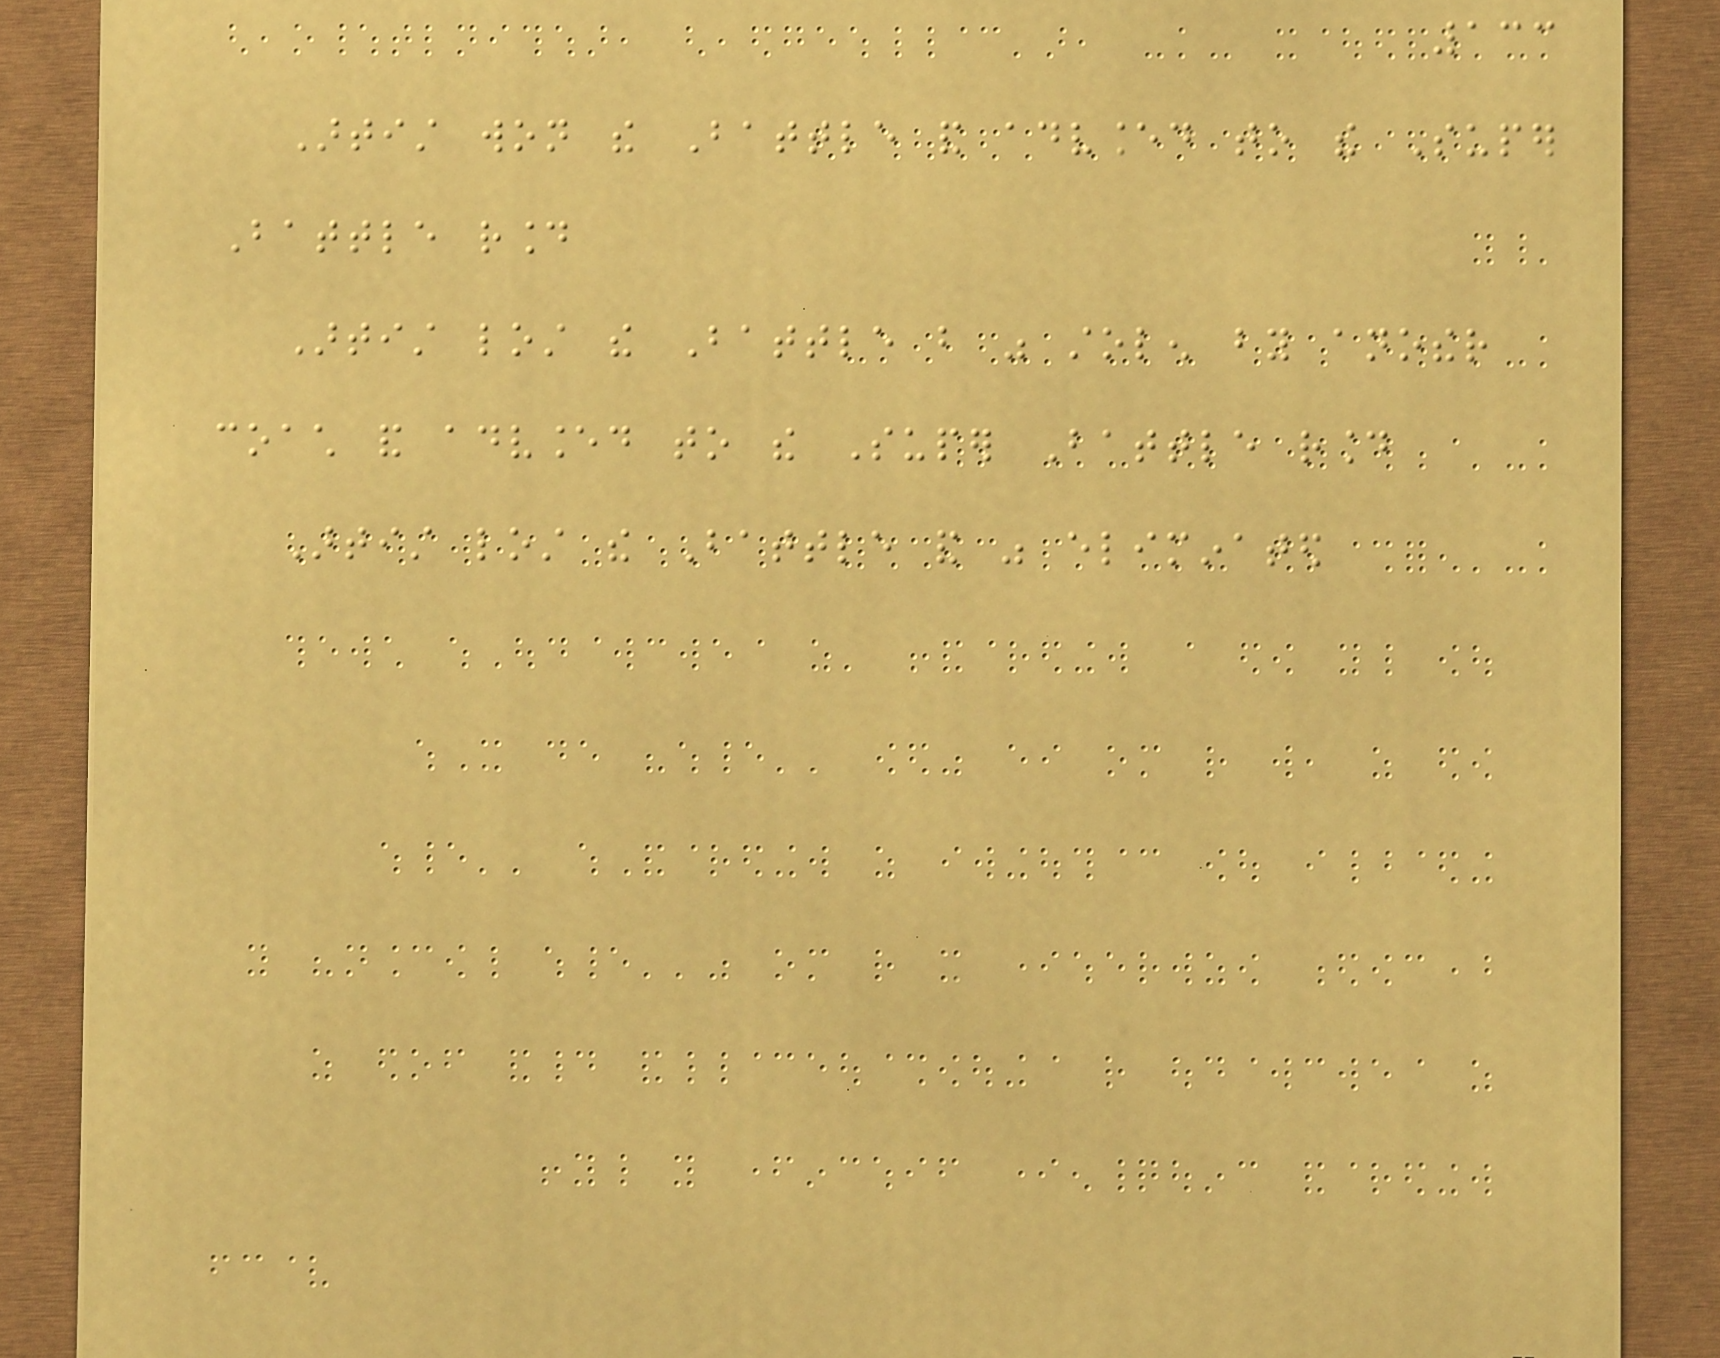133
Artist won the Battle and advanced to the Super
Battle round
Artist lost the Battle but was stolen by another
coach and advanced to the Super Battle round
Artist lost the Battle and was eliminated
